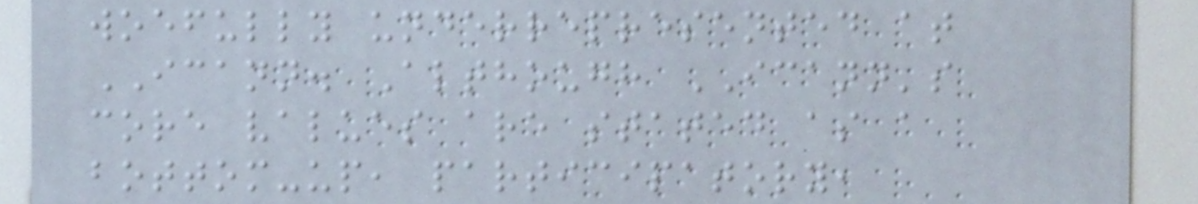woefully underrepresented at
ICANN. Although ICANN's
core values are stated as a
bottom-up, participatory,
